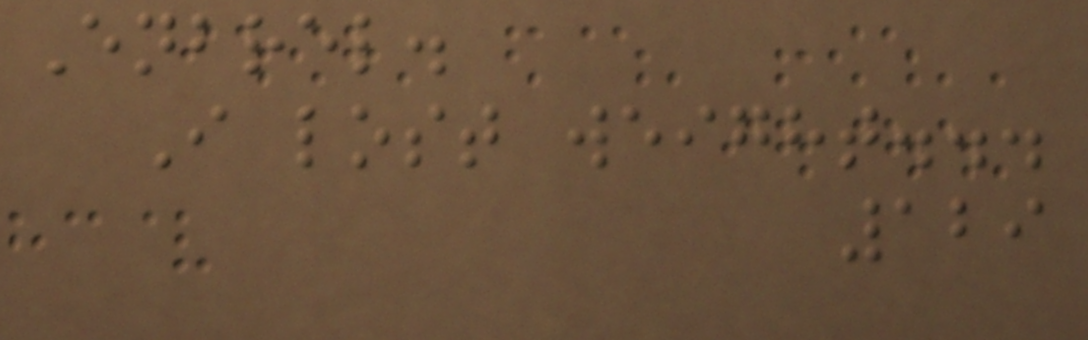Enbrel.
I lost weight...
129
